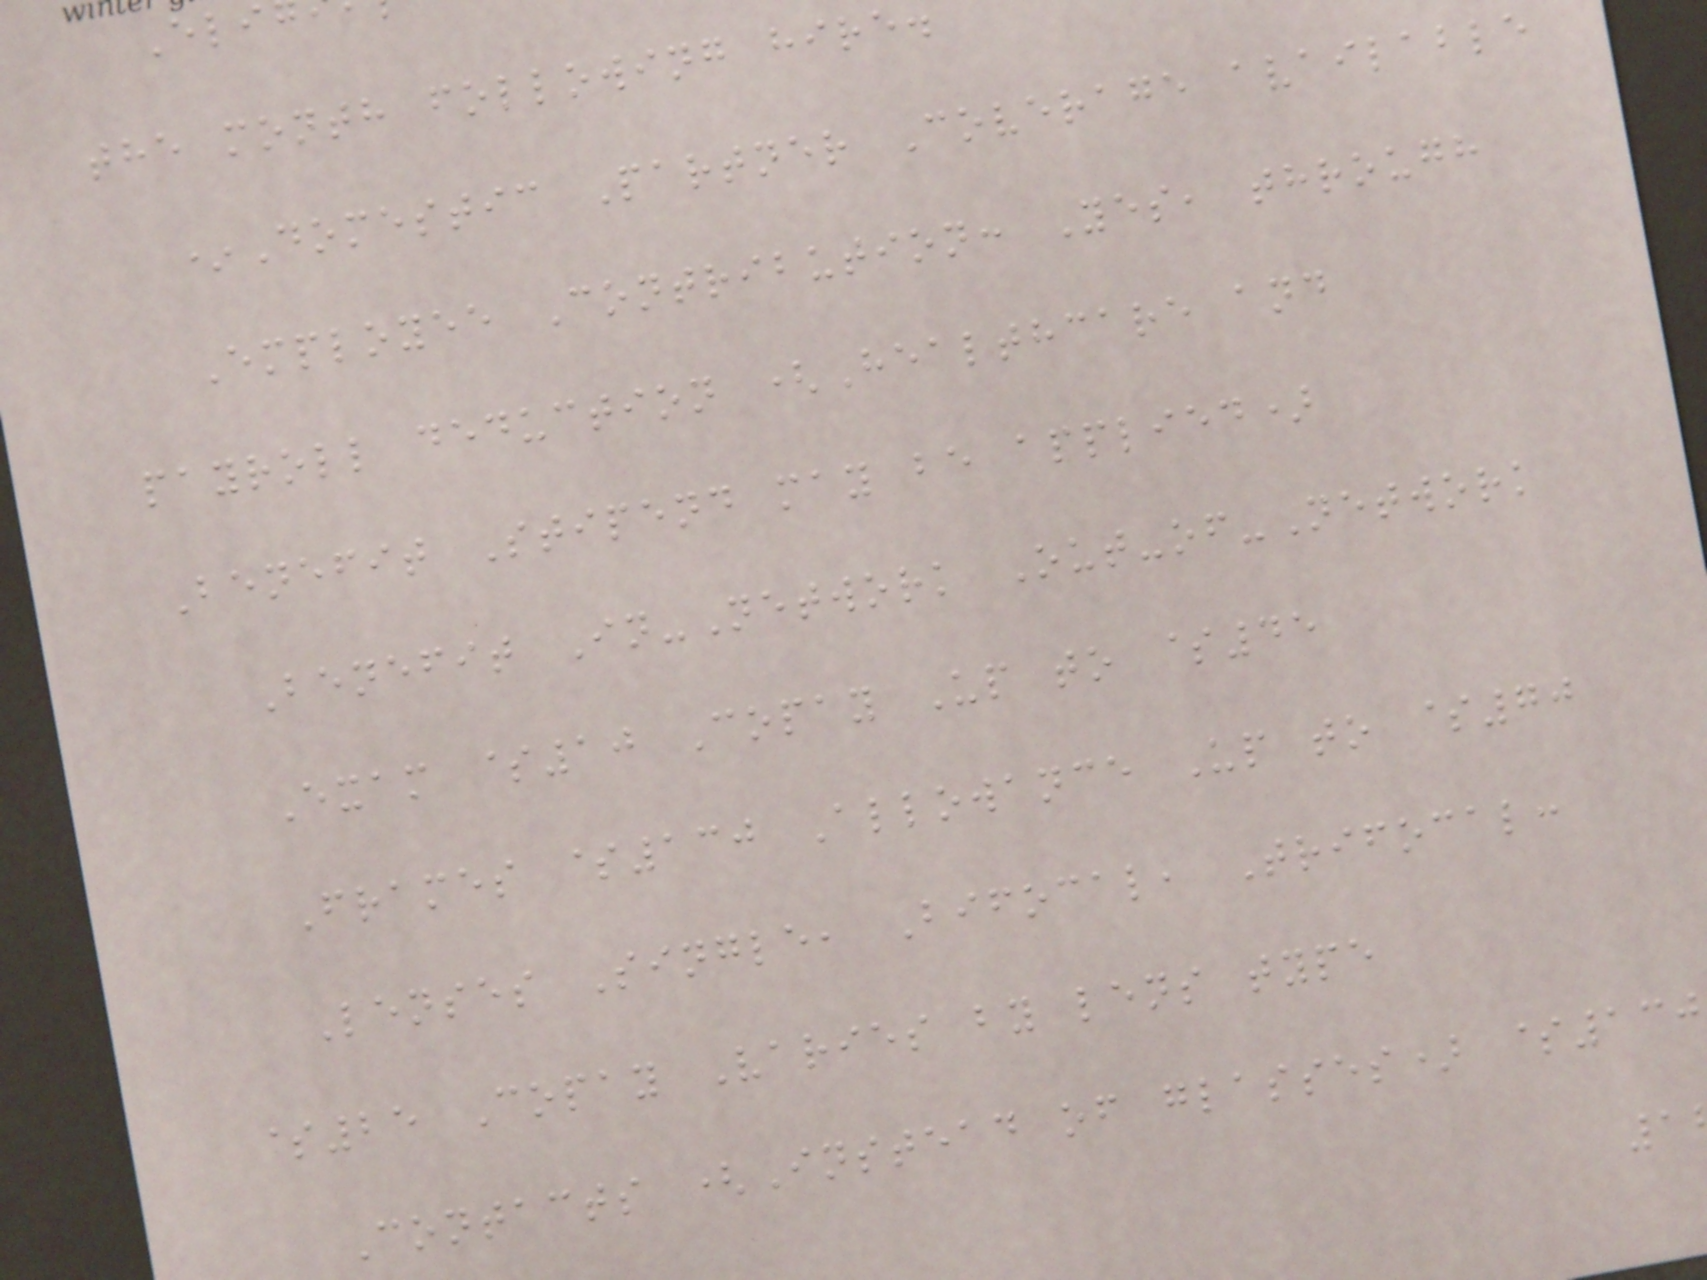the month following hire.
*Domestic Partner Coverage available
Employee Contribution: Yes, through
payroll deduction (Healthcare and
Benefit Stipend may be applied)
Benefit In-Network Out-of-Network
Exam $10 Copay Up to $45
Frames $130 Allowance Up to $70
Lenses Single, Bifocal, Trifocal:
$25 Copay Varies by lens type
Contacts (Instead of glasses) $130
